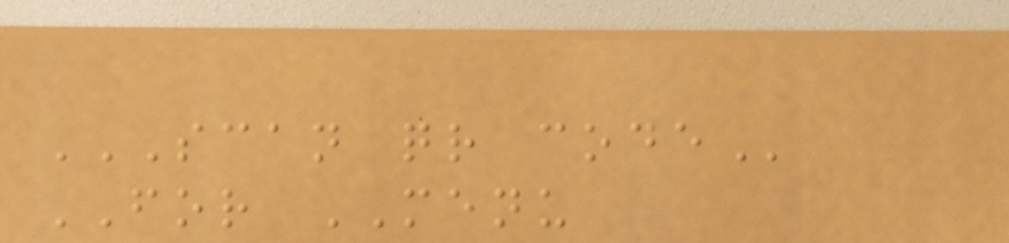SCAN QR CODE
FOR MENU
